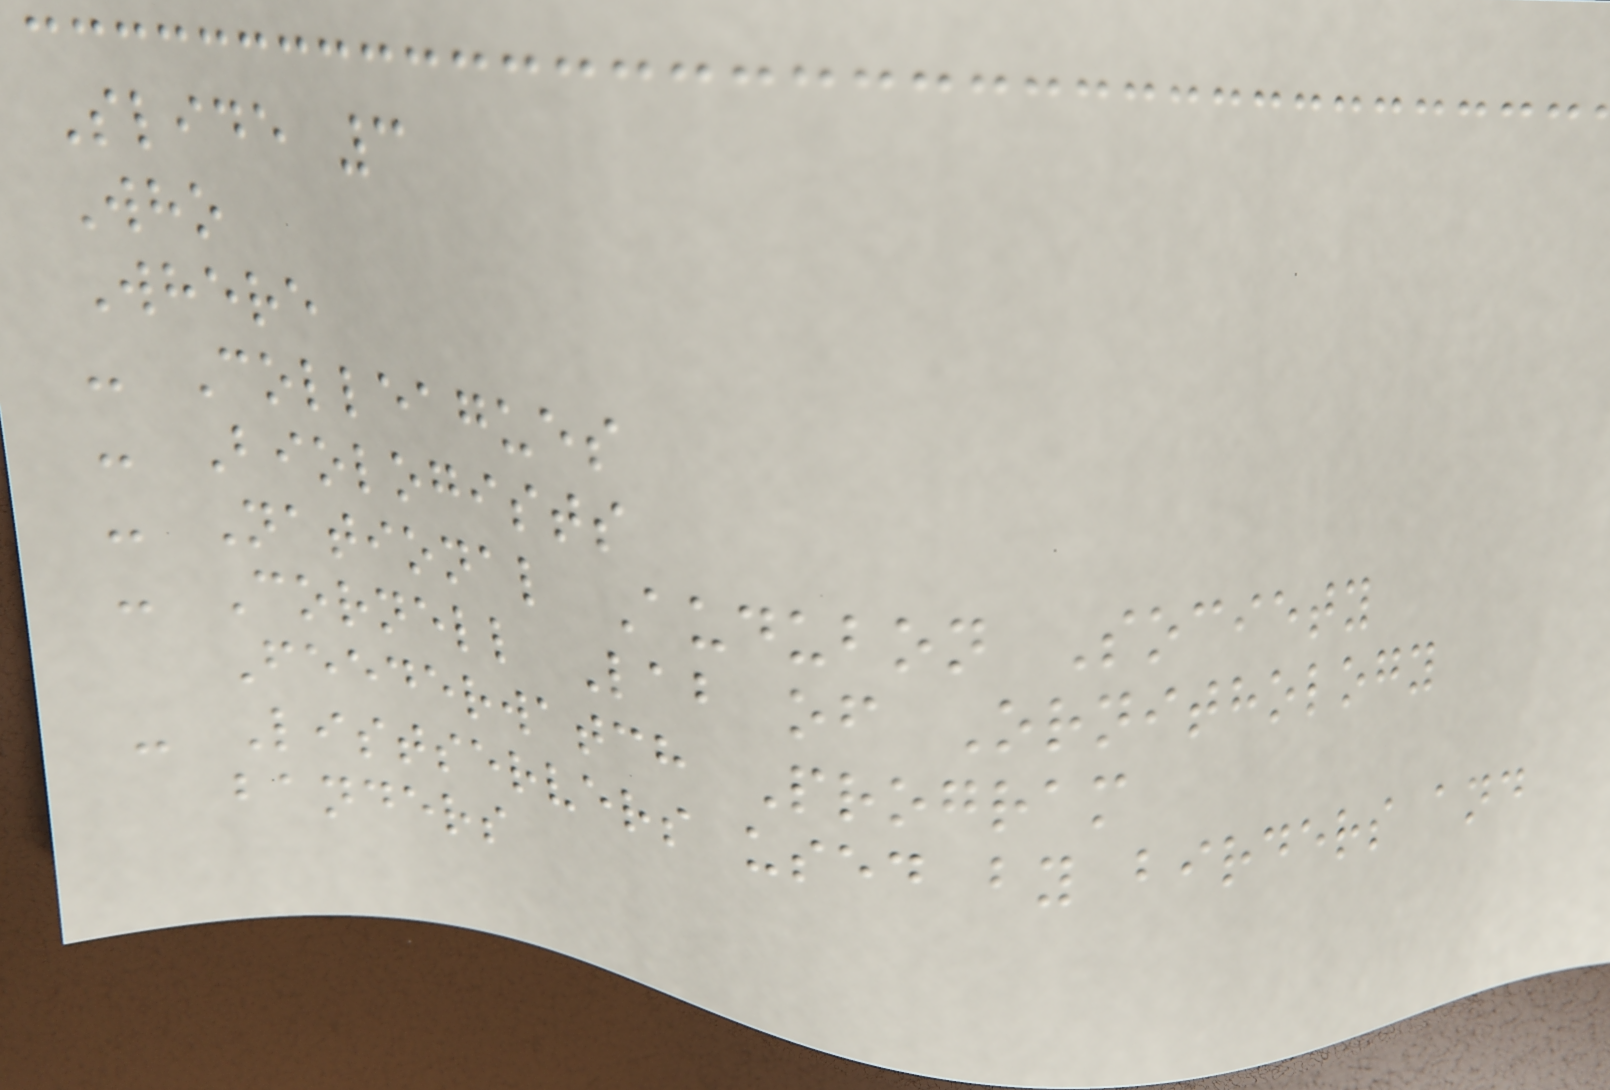Slide 3
Who
Where
- Colleagues
- Biologists
- National Audubon Society
- Cornell Lab of Ornithology
Feederwatch Program
- Listservers used by birders and
banders
